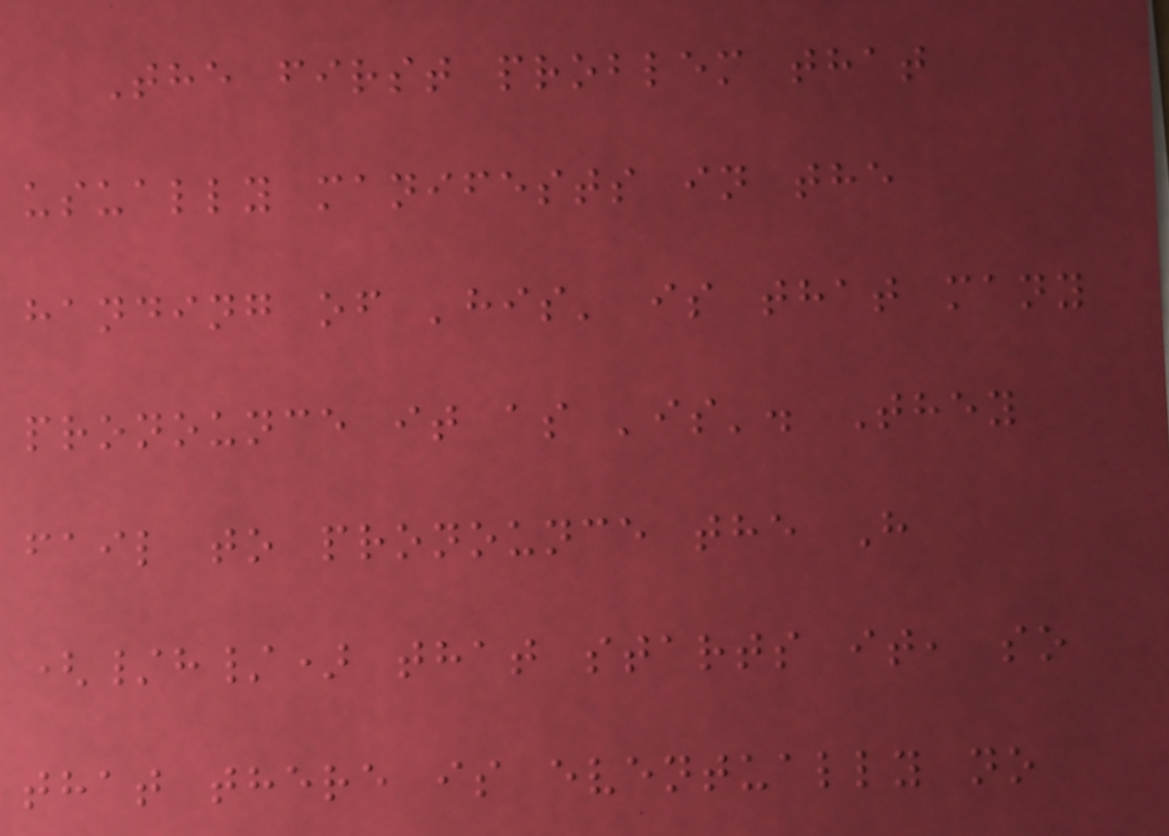The first problem that
usually manifests in the
handing of 'his' is that many
pronounce it as 'is'. They
fail to pronounce the H
(/h/) that starts it, so
that there is eventually no
